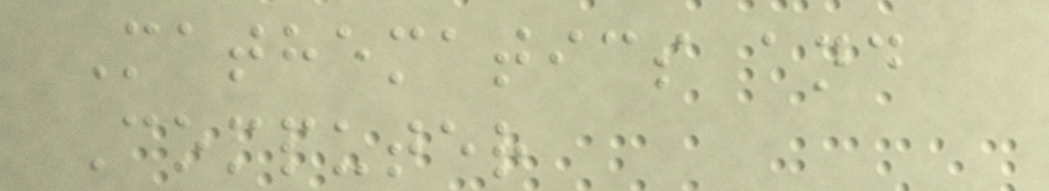Mathematics and
Computer
